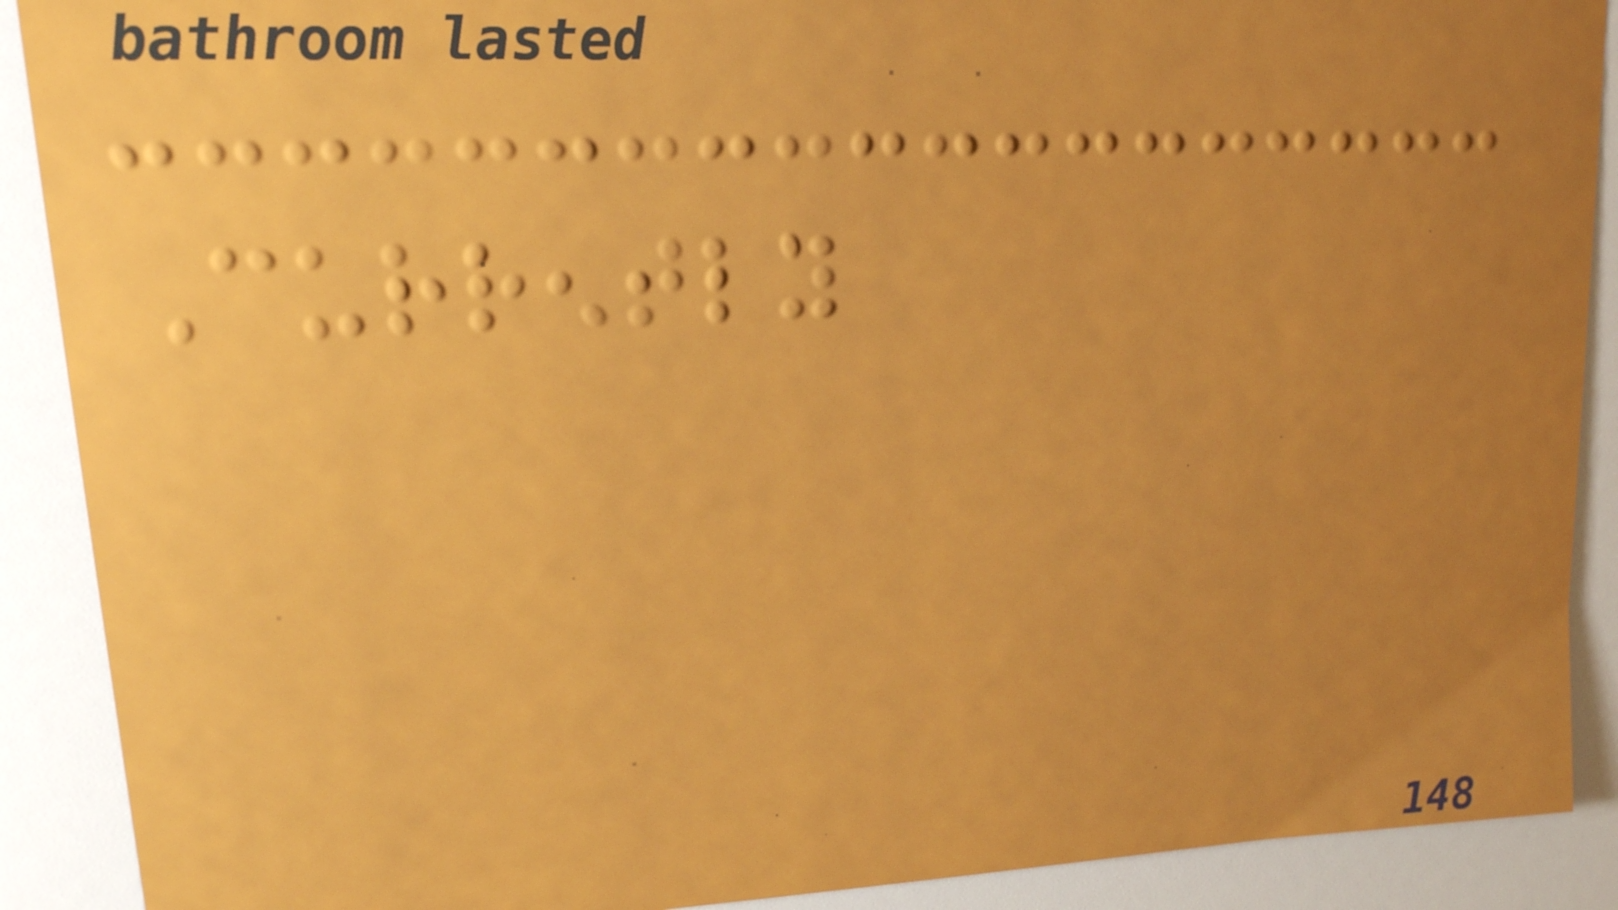Currently
